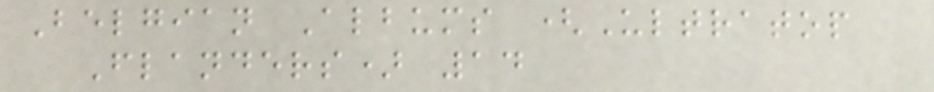Belgian Albums (Ultratop
Flanders) 14
